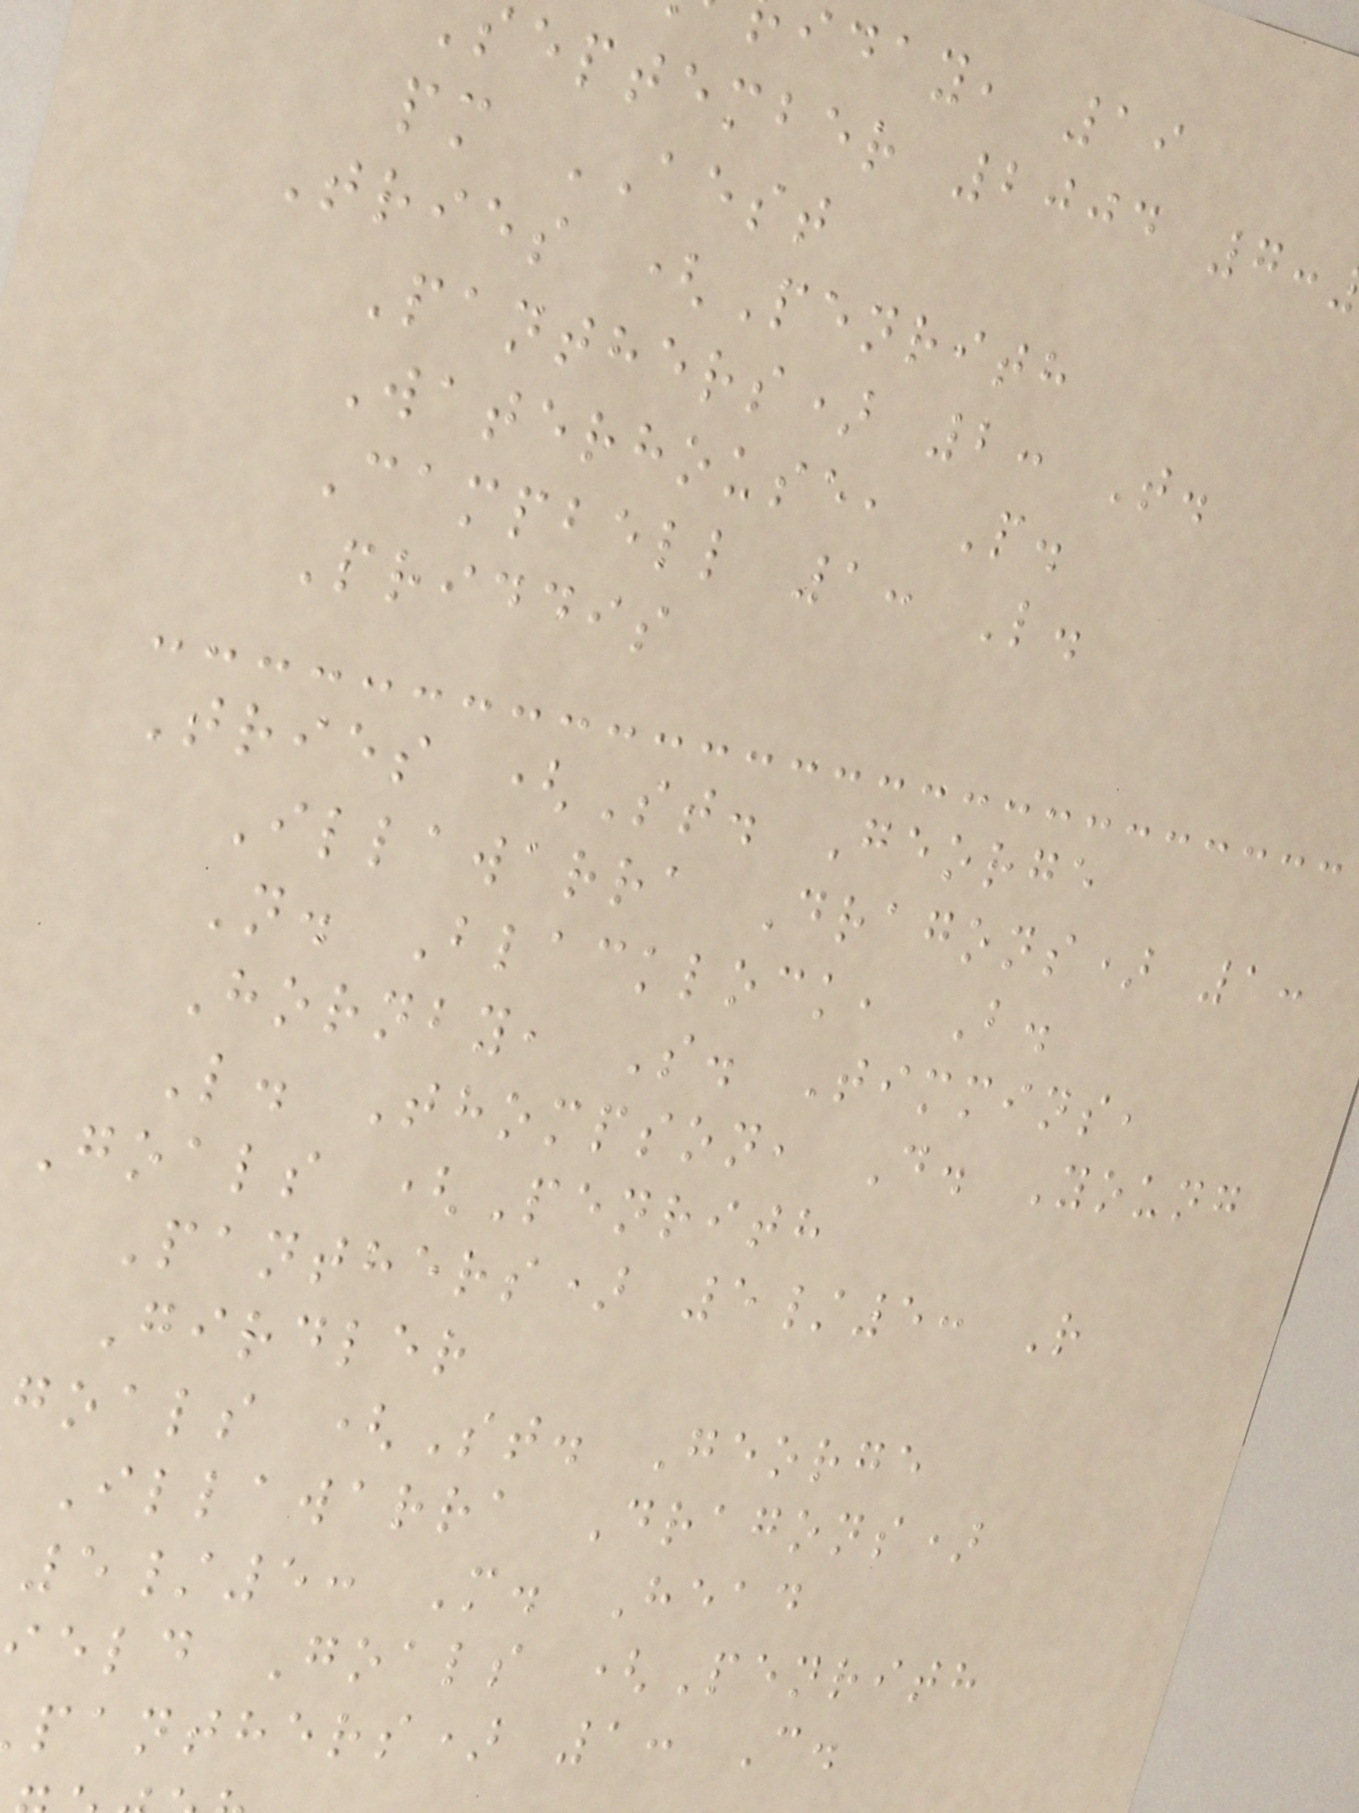iday, 19
september 2004 7:
pm AEST
Tries (Penrith
Panthers) 2: T.
Waterhouse, P.
Campbell 1: L.
Priddis
Tries (St. George
Illawarra Dragons) 1:
N. Blacklock, B.
Hornby, S. Timmins,
L. Thompson, D. Young
Goals (Penrith
Panthers) 5/5: R
Girdler
goals (St. George
Illawarra Dragons)
5/5: M. Head
eld Goals (Penrith
panthers) 1: C.
